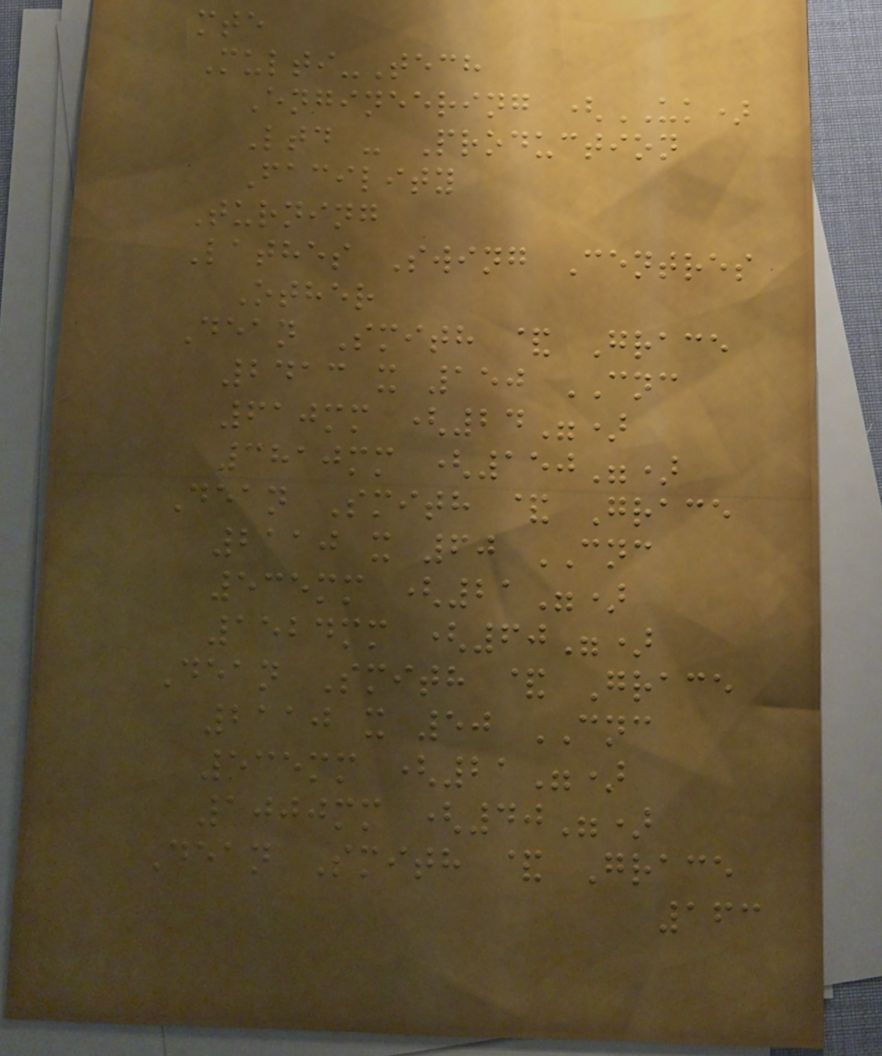mte
Multi-Tech
Engineering (UK)
Ltd - Production
Facility
Turning
Lathes Swing Centres
Other
Dean Smith & Grace
2413 x 150 CNC
610mm (24")
3810mm (150")
Dean Smith & Grace
2110 x 60 CNC
535mm (21")
1524mm (60")
Dean Smith & Grace
2110 x 50 CNC
535mm (21")
1000mm (40")
Dean Smith & Grace
163
